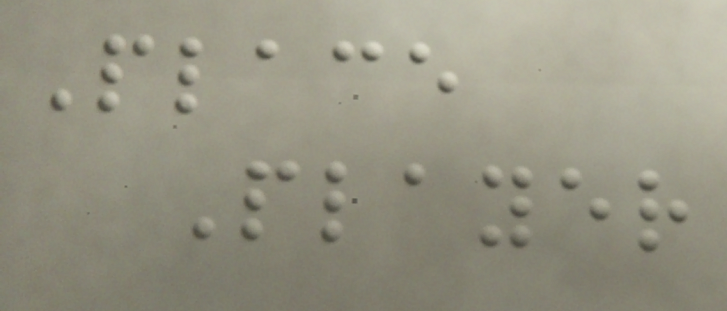Place
Player
